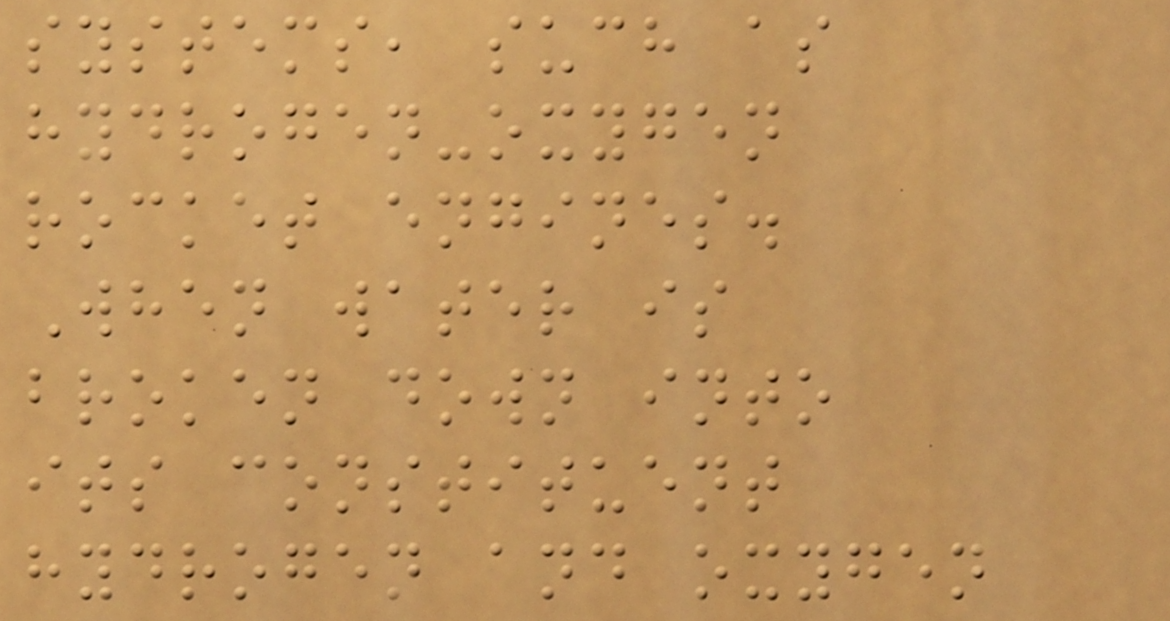systems, such as
hydrogen-oxygen
rocket engines.
When water is
broken down into
its constituent
hydrogen and oxygen
